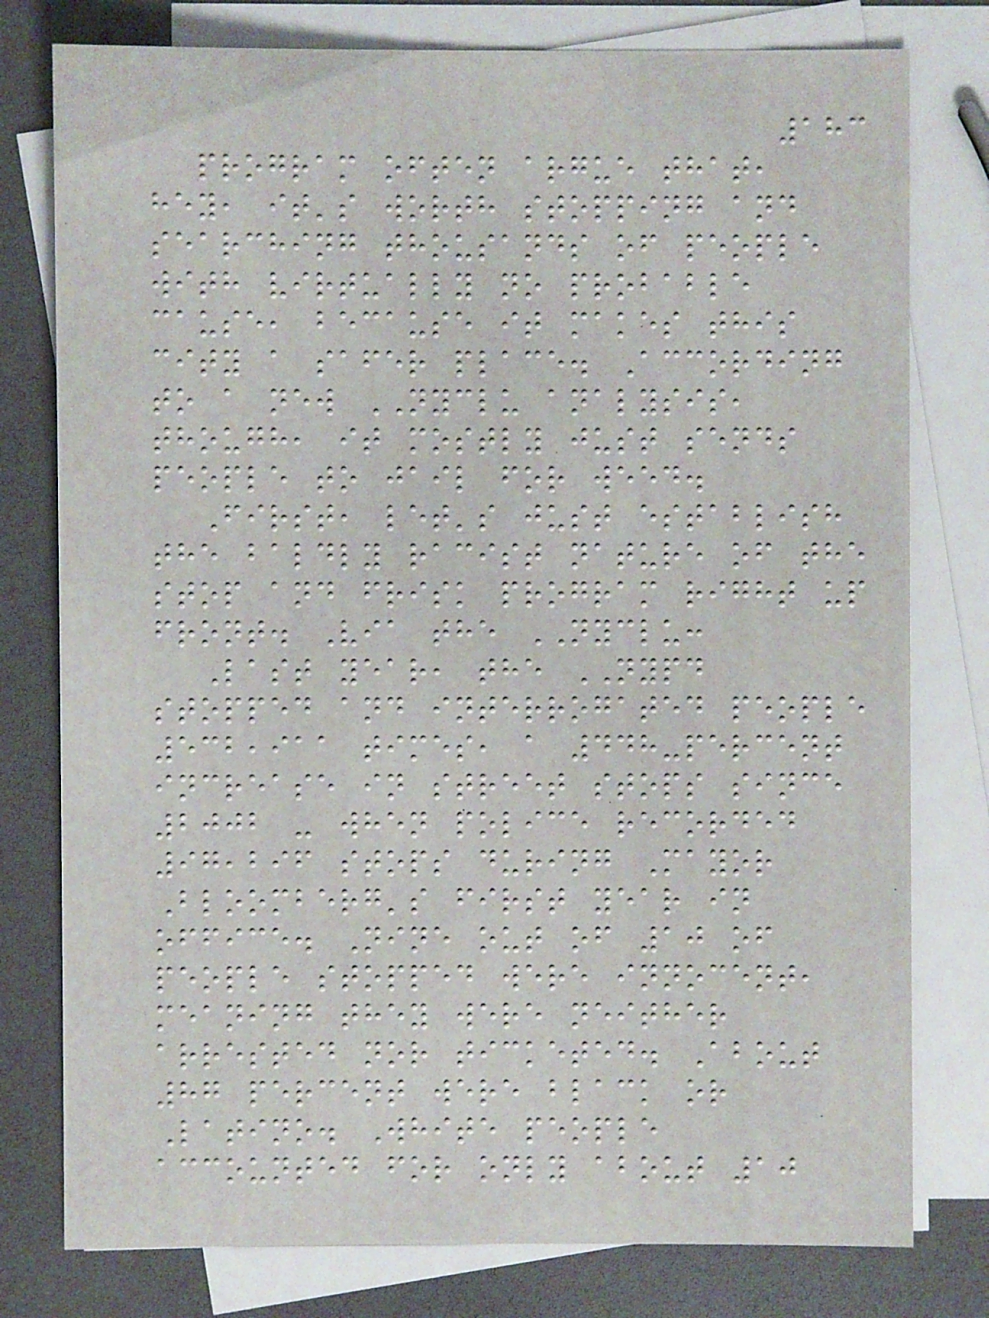183
program often argue that,
hey, it's worth stopping and
searching thousands of people
with virtually no probable
cause, because it makes this
city a safer place. According
to a new NYCLU analysis,
though, it mostly just sends
people to jail for weed.
First, let's just establish
the baldly racist nature of the
stop and frisk program right up
front. Via the NYCLU:
Last year, the NYPD
stopped and interrogated people
532,911 times, a 448-percent
increase in street stops since
2002 - when police recorded
97,296 stops during Mayor
Bloomberg's first year in
office. Nine out of 10 of
people stopped were innocent,
meaning they were neither
arrested nor ticketed. About
87 percent were black or
Latino. White people
accounted for only about 10
